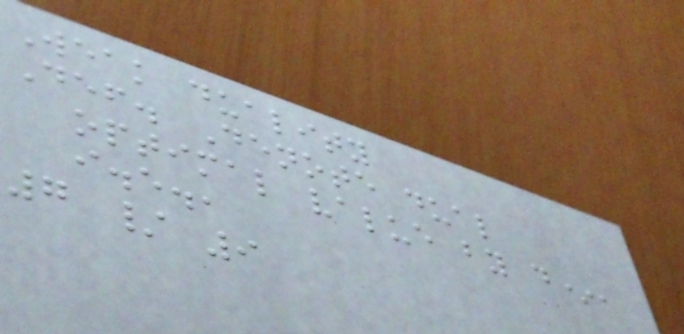Weak duality
Def. Denote dual
optimal value by d*,
i.e.,
7 / 9
